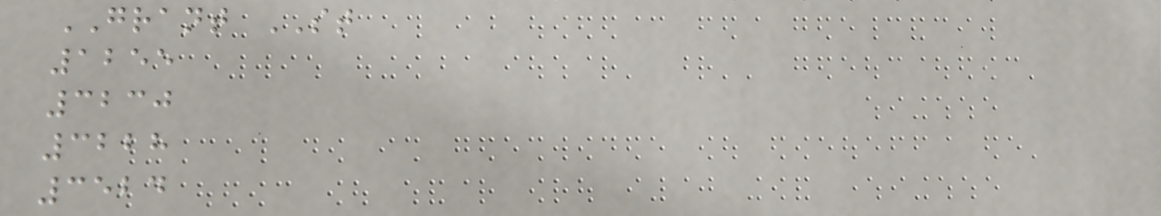GRANT ST
1255
3230
3228
3524
